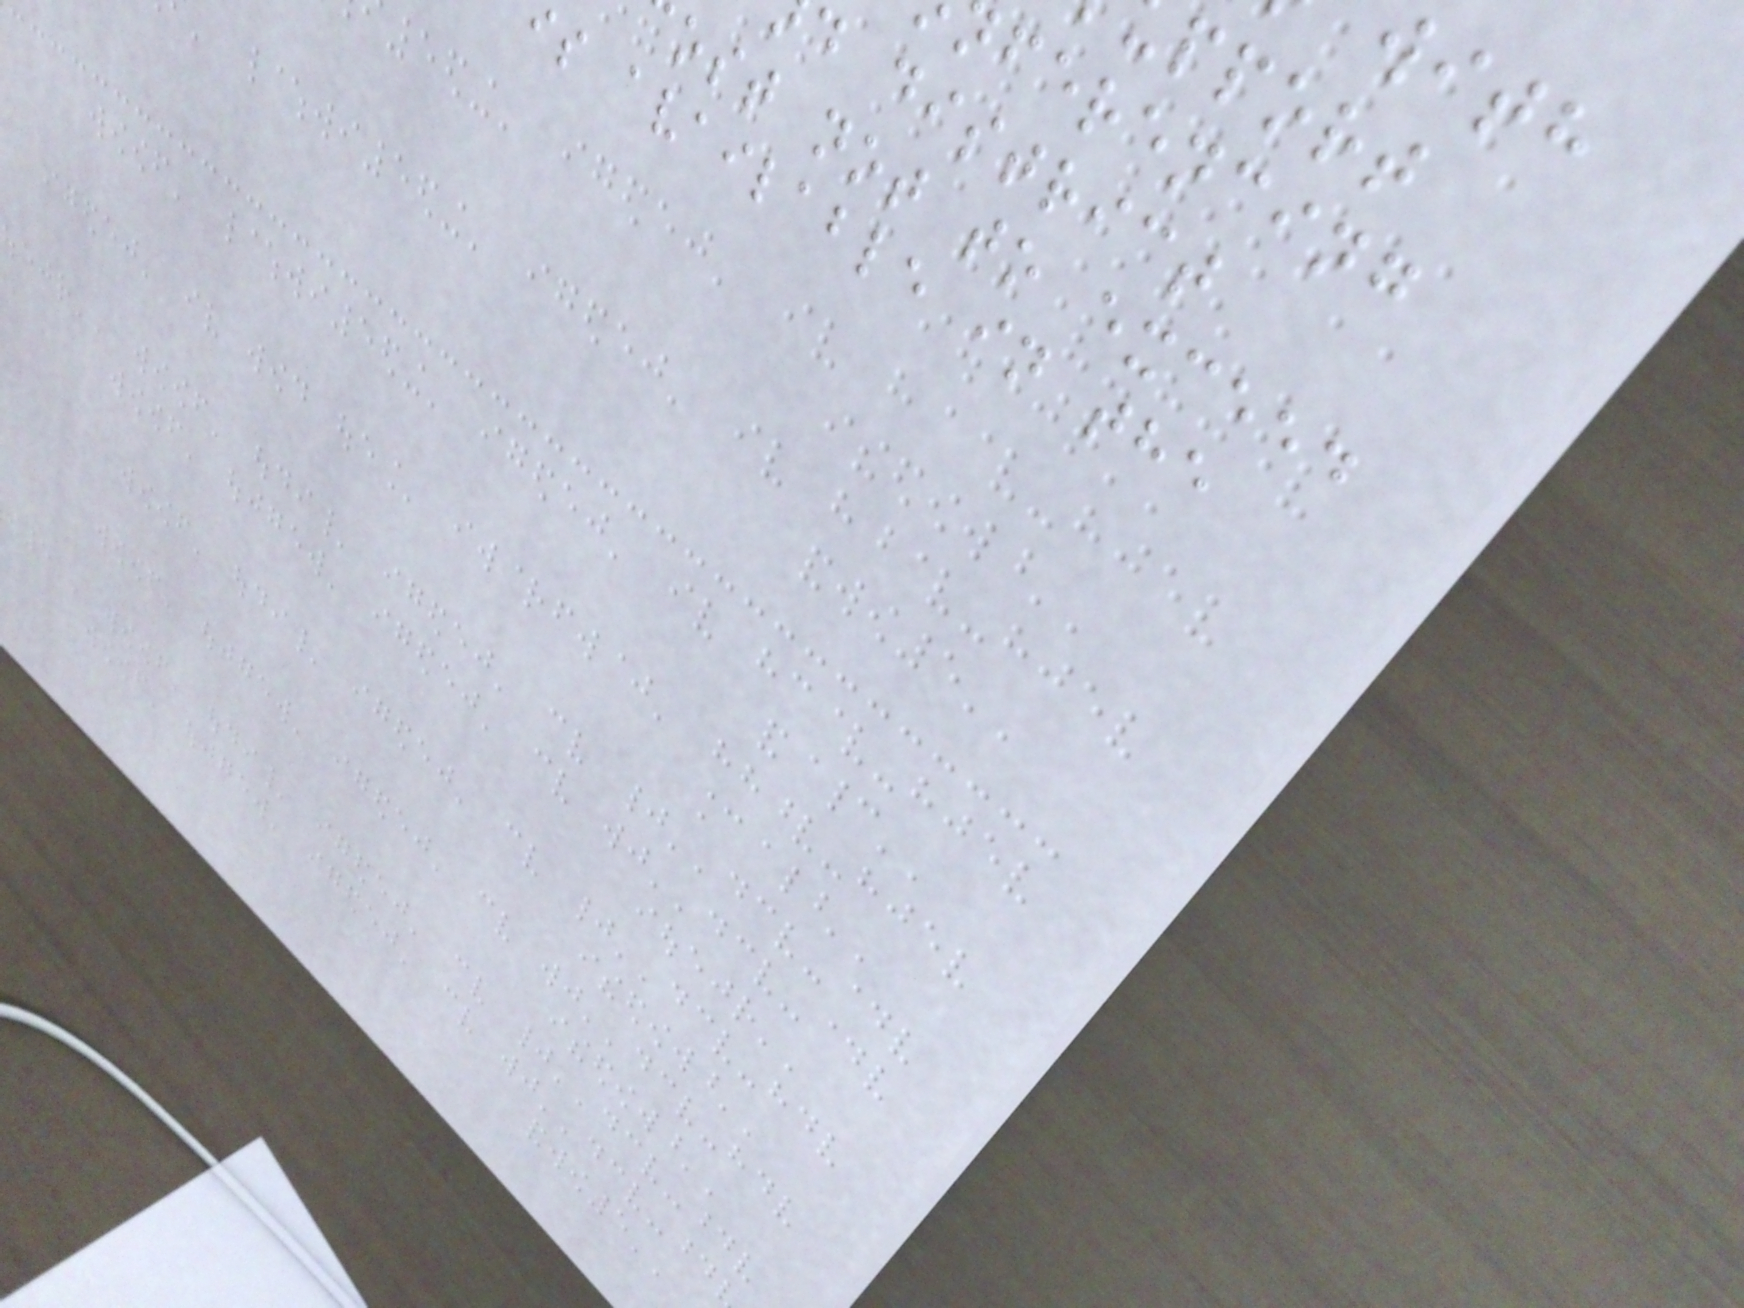d district
ost not to exceed
is available in the
